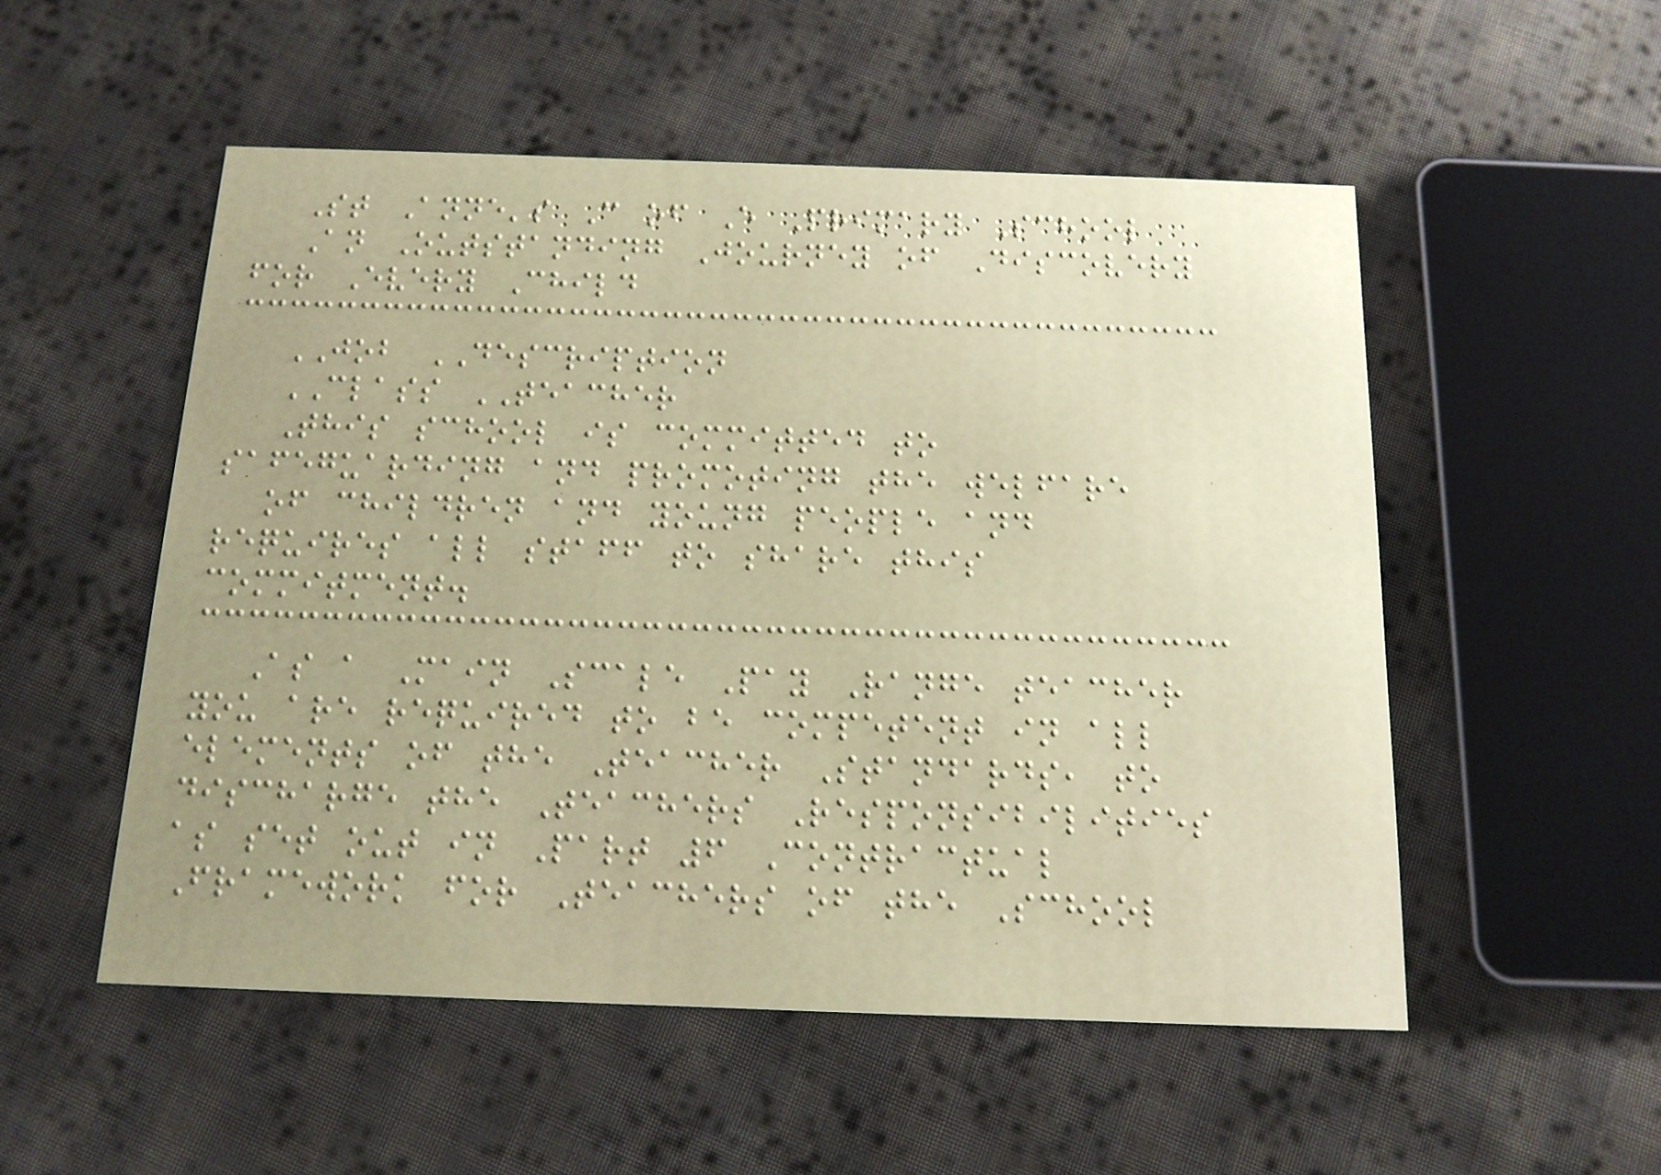St Anne's C of E Primary School
An Outstanding Journey of Discovery
for Every Child
JOB DESCRIPTION
CLASS TEACHER
This school is committed to
safeguarding and promoting the welfare
of children and young people and
requires all staff to share this
commitment.
As a Main Scale Pay Range teacher
you are required to be competent in all
elements of the Teacher Standards, to
discharge the Teachers Responsibilities
as set out in Part 6 Contractual
Framework for Teachers of the School
